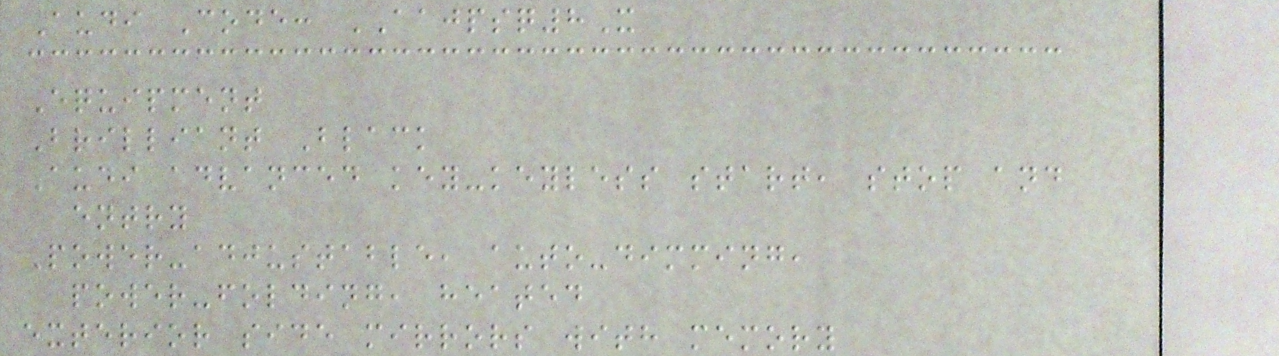Audi Code: AAJPSQ8X
Equipment
Brilliant Black
Audi advanced key-keyless start, stop and
entry
Power-adjustable, auto-dimming,
power-folding, heated
exterior side mirrors with memory
